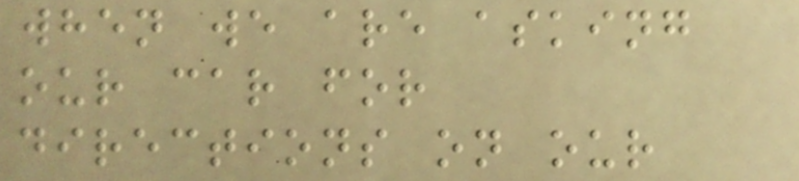when we are asking
our car for
directions on our
